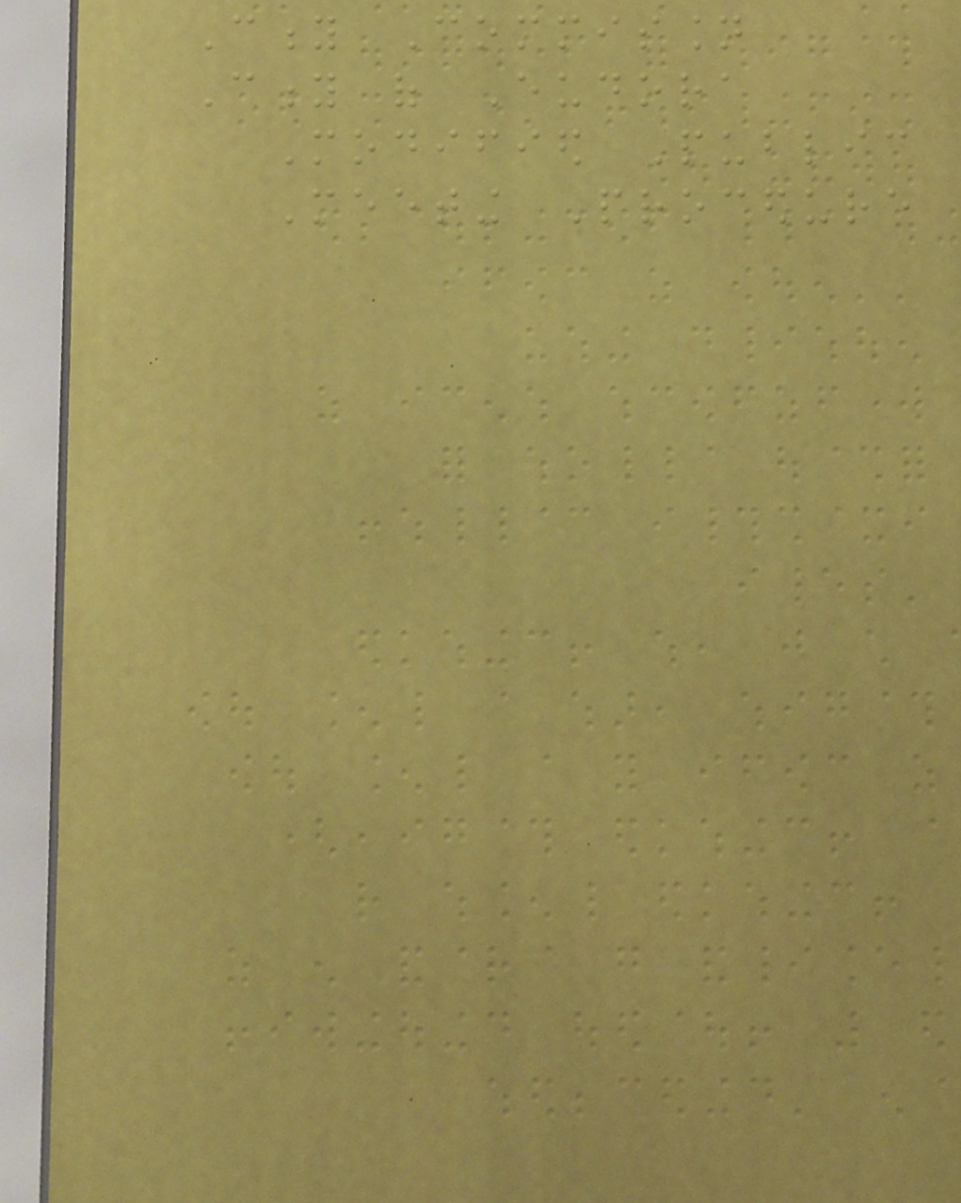City Commission
City of Eudora
Modified Public
Meeting Procedure
